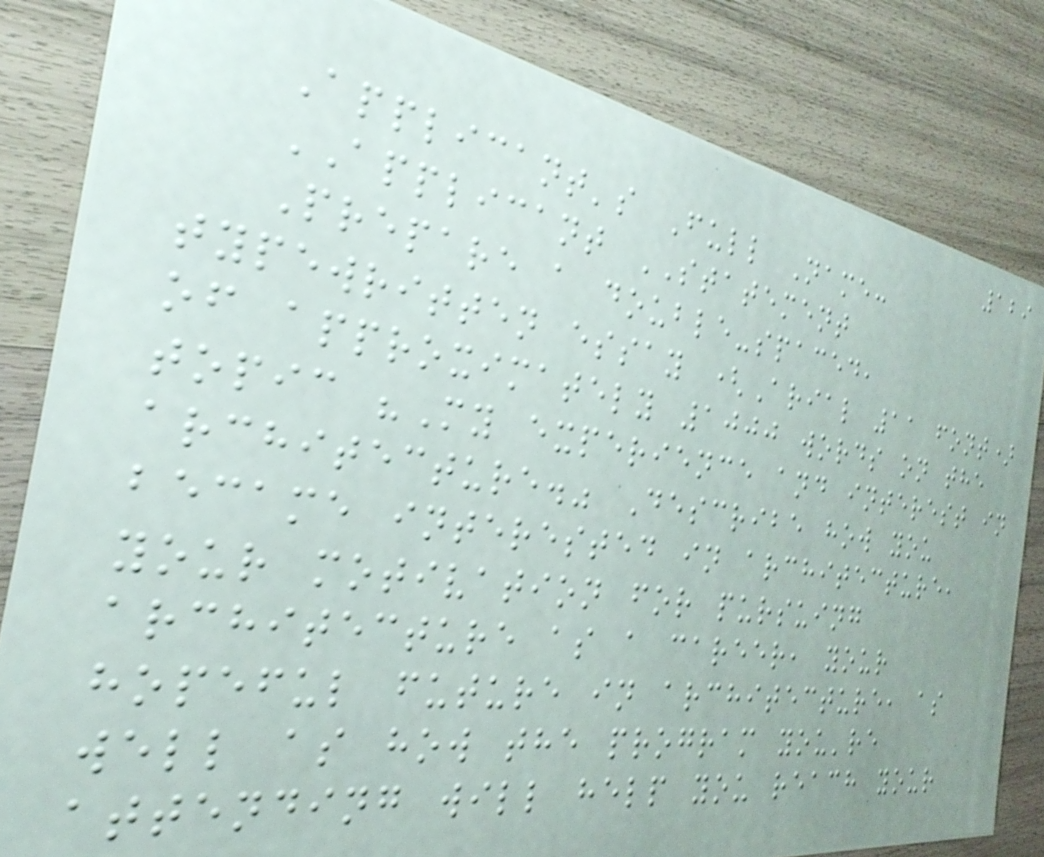129
Applicant's Full Name:
APPLICANT STATEMENT
Prepare a double-spaced,
typewritten essay (Arial 11 font)
of approximately 1000 words on the
topic "My experience and interest in
architecture." Describe how you
became interested in architecture,
your motivation for pursuing
architecture as a career, your
hopeful future in architecture, as
well as how the program you're
attending will help you reach your
